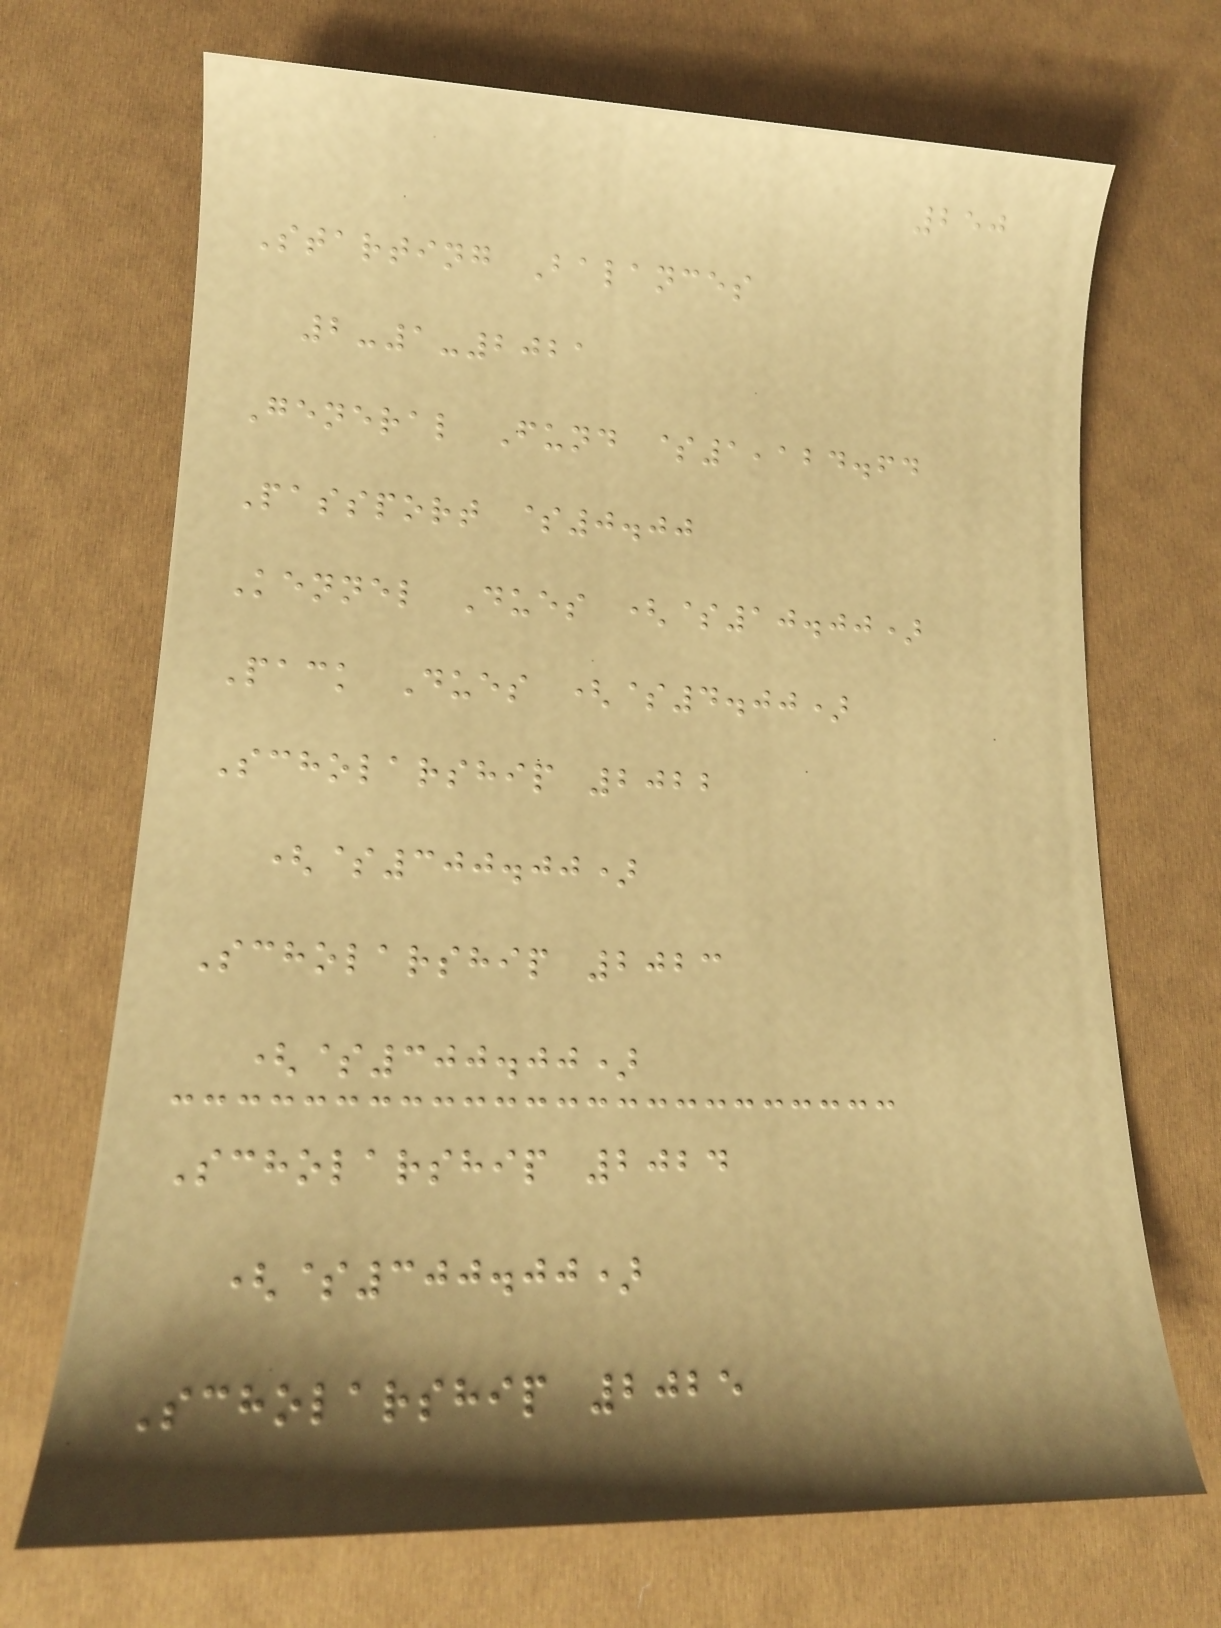250
Starting Balances
2-1-2021
General Fund $1,124.64
Passport $0.00
Kennel Dues ($10.00)
Pack Dues ($4.00)
Scholarship 2022
($300.00)
Scholarship 2023
($300.00)
Scholarship 2024
($300.00)
Scholarship 2025
